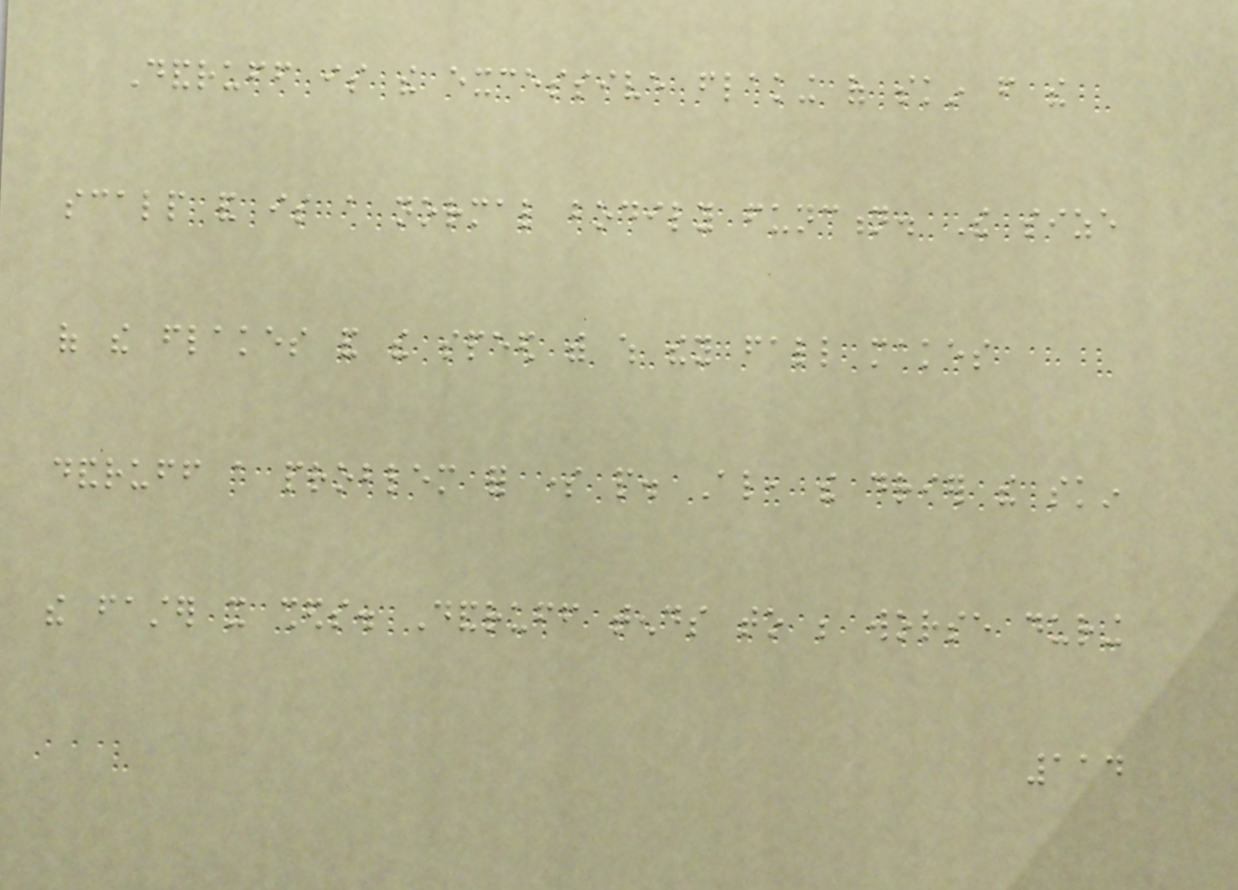Dandruff is the excessive flaking of skin from the
scalp and is a normal bodily function. The size
of the flakes and the speed with which they fall makes
dandruff a problem for some people. Also, the drier the skin
the faster it sheds. Dandruff tends to be worse during
114
